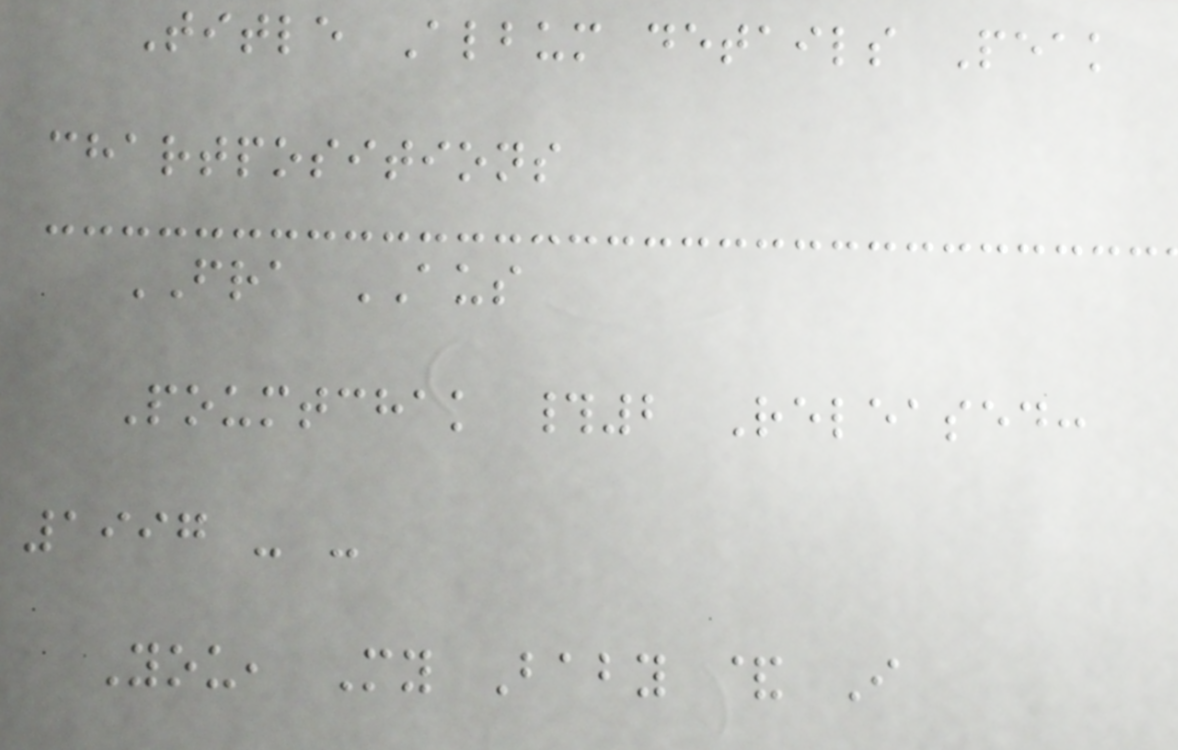Title Album details Peak
chartpositions
FRA AUS
Poumtchak #2 Released:
1997 - -
You, My Baby & I
